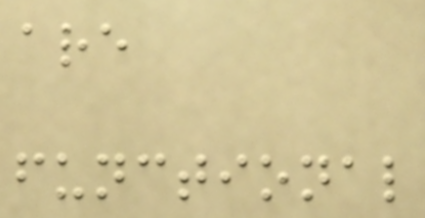are
functional
